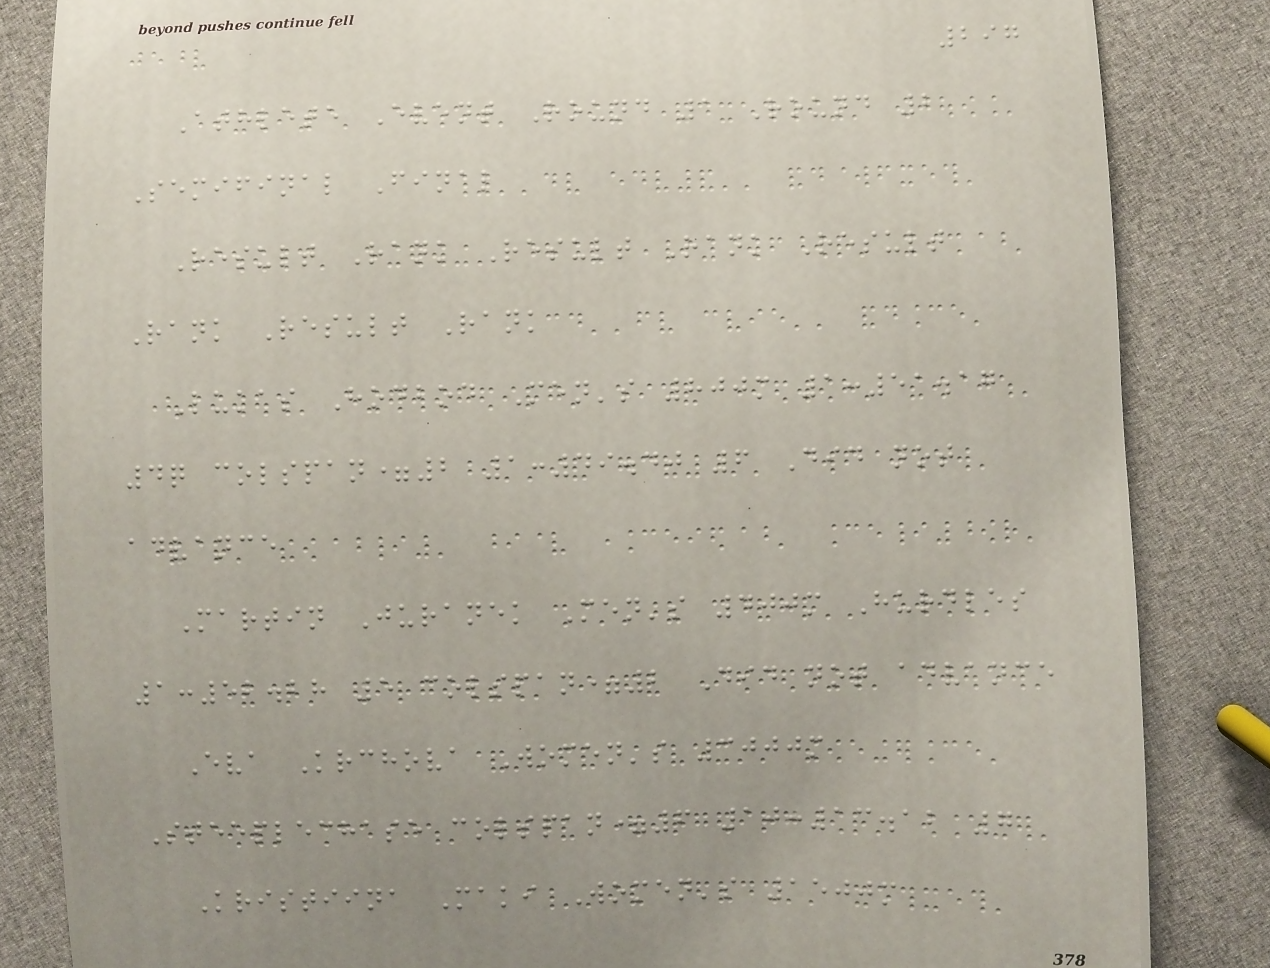297
Athlete Event Round 1 Round 2
Semifinal Final
Result Rank Result Rank Result
Rank Result Rank
Lukas Hodbod Men's 800m 1:51.17
4q colspan=2 1:49.40 6 Did not
advance
Martin Juranek Men's 400m Hurdles
1:52.28 5 colspan=2 Did not advance
Eva Krchova Women's 3000m
Steeplechase colspan=6 10:13.12 7
Kristiina Maki Women's 1500m
